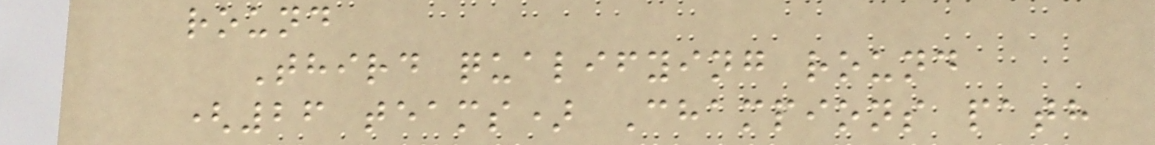round
Third qualifying round
(26 teams) Champions path
